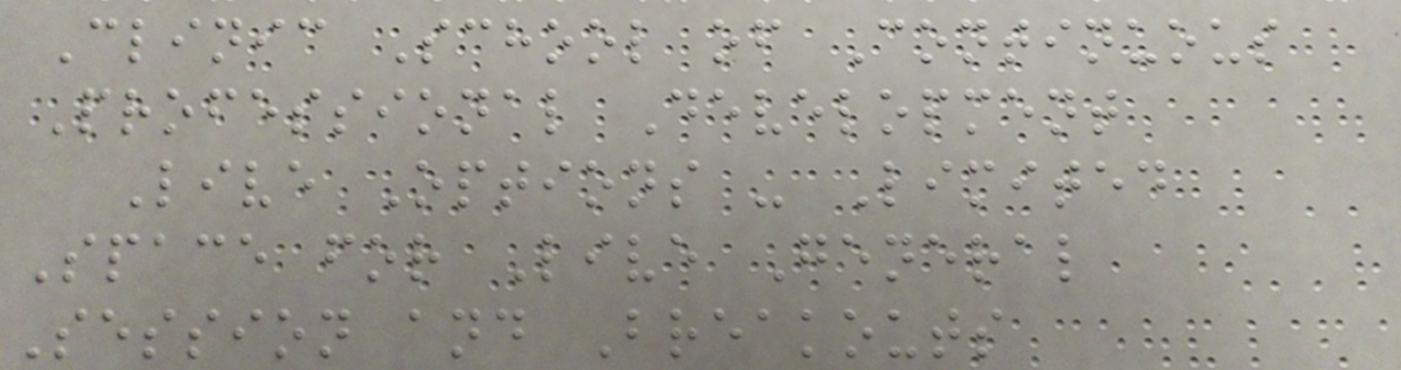Clinic School of Continuous
Professional Development
Live Options - Limited
Space for Live General
Session and Breakouts
